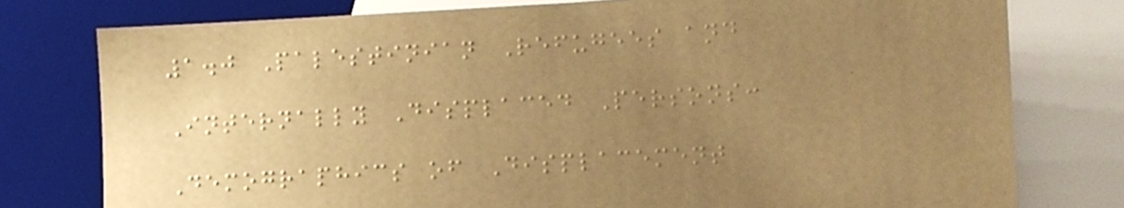1.0 Palestinian Refugees and
Internally Displaced Persons:
Demographics of Displacement
